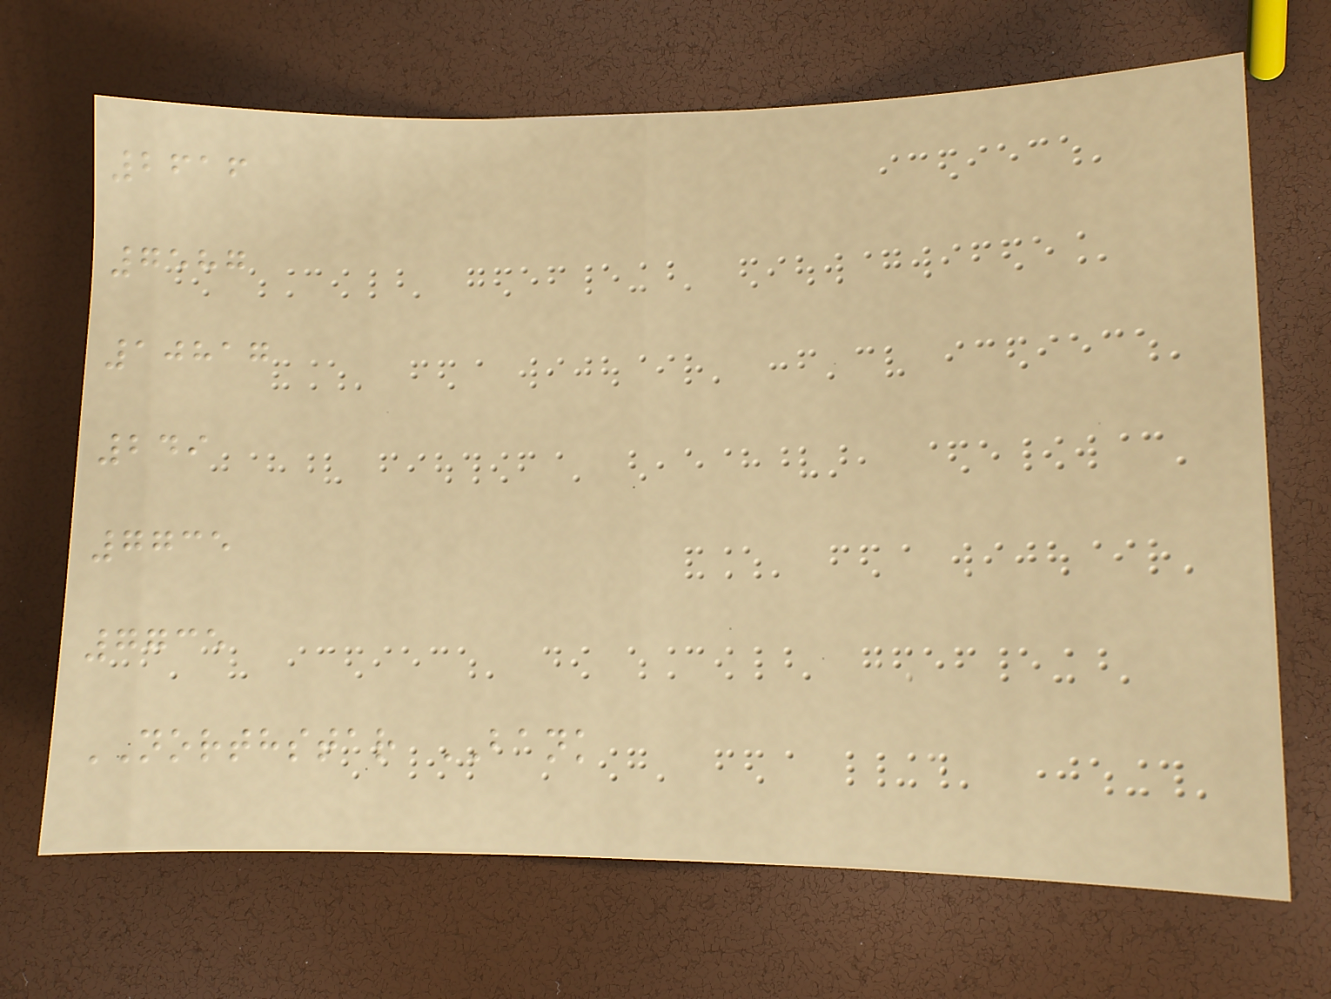2616
7587
10817
249
7735
7735
NORTHSTAR BANK
